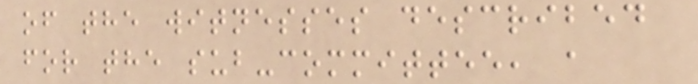of the witnesses described
for the sub-committee, a
